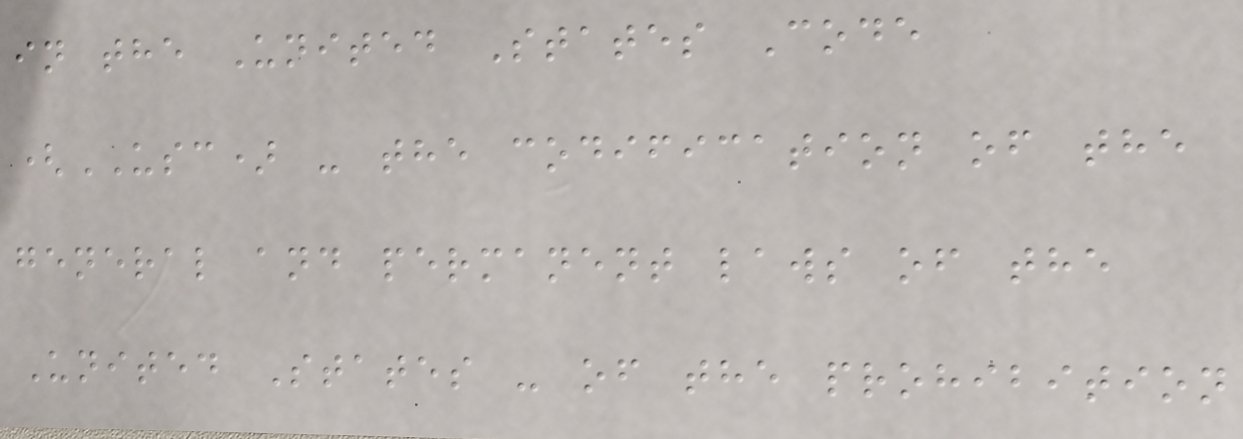in the United States Code
(USC) - the codification of the
general and permanent laws of the
United States - of the prohibition
